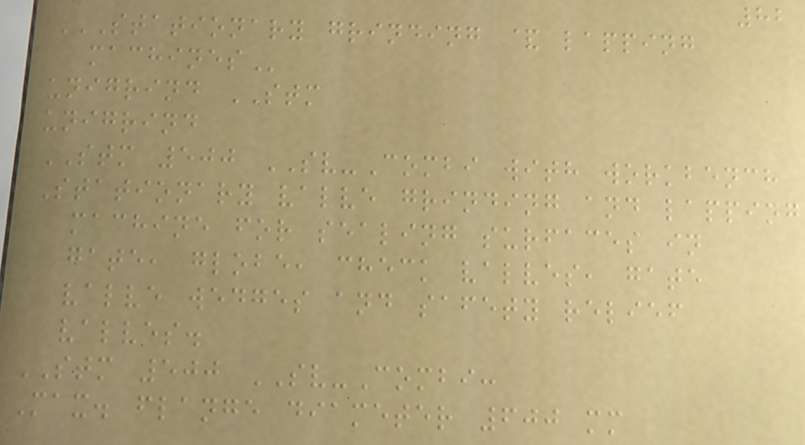82
STATIONARY GRINDING & LAPPING
MACHINES
unigrind STM
unigrind
STM 500 SV-Combi with workbench
Stationary valve grinding and lapping
machine for sealing surfaces in
gate, globe, check valves, gate
valve wedges and safety relief
valves.
STM 500 SV-Combi:
Max. flange diameter 600 mm
